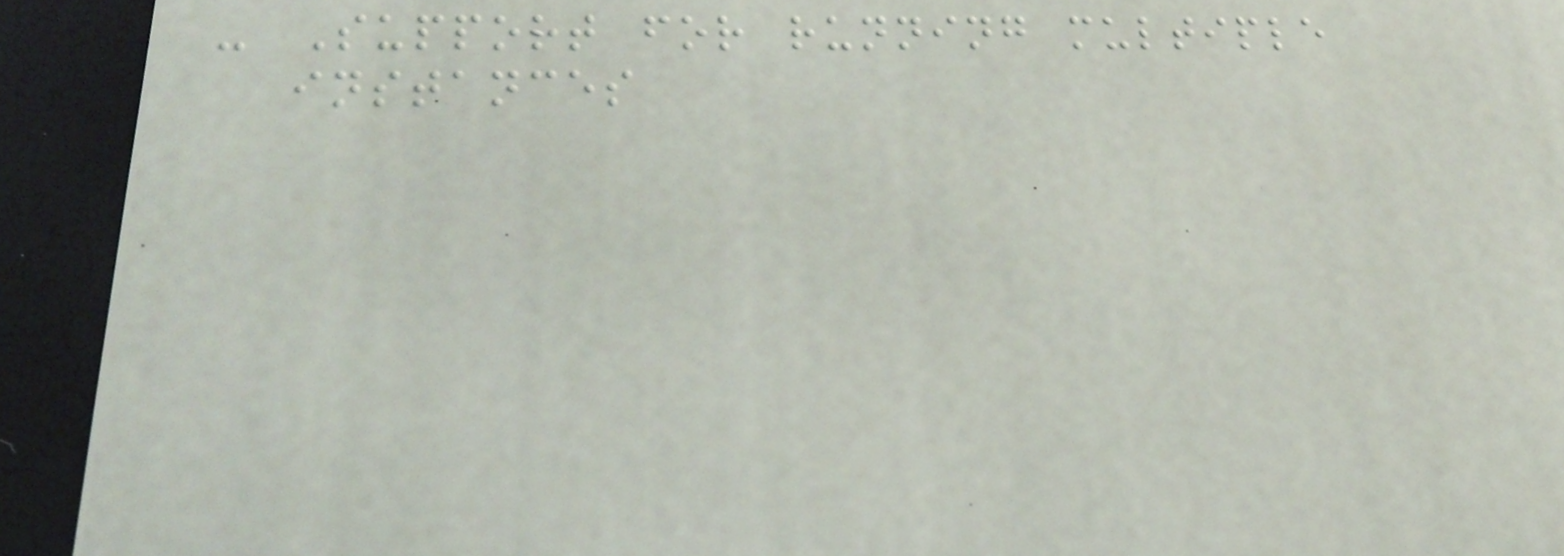- Support for running multiple
instances
